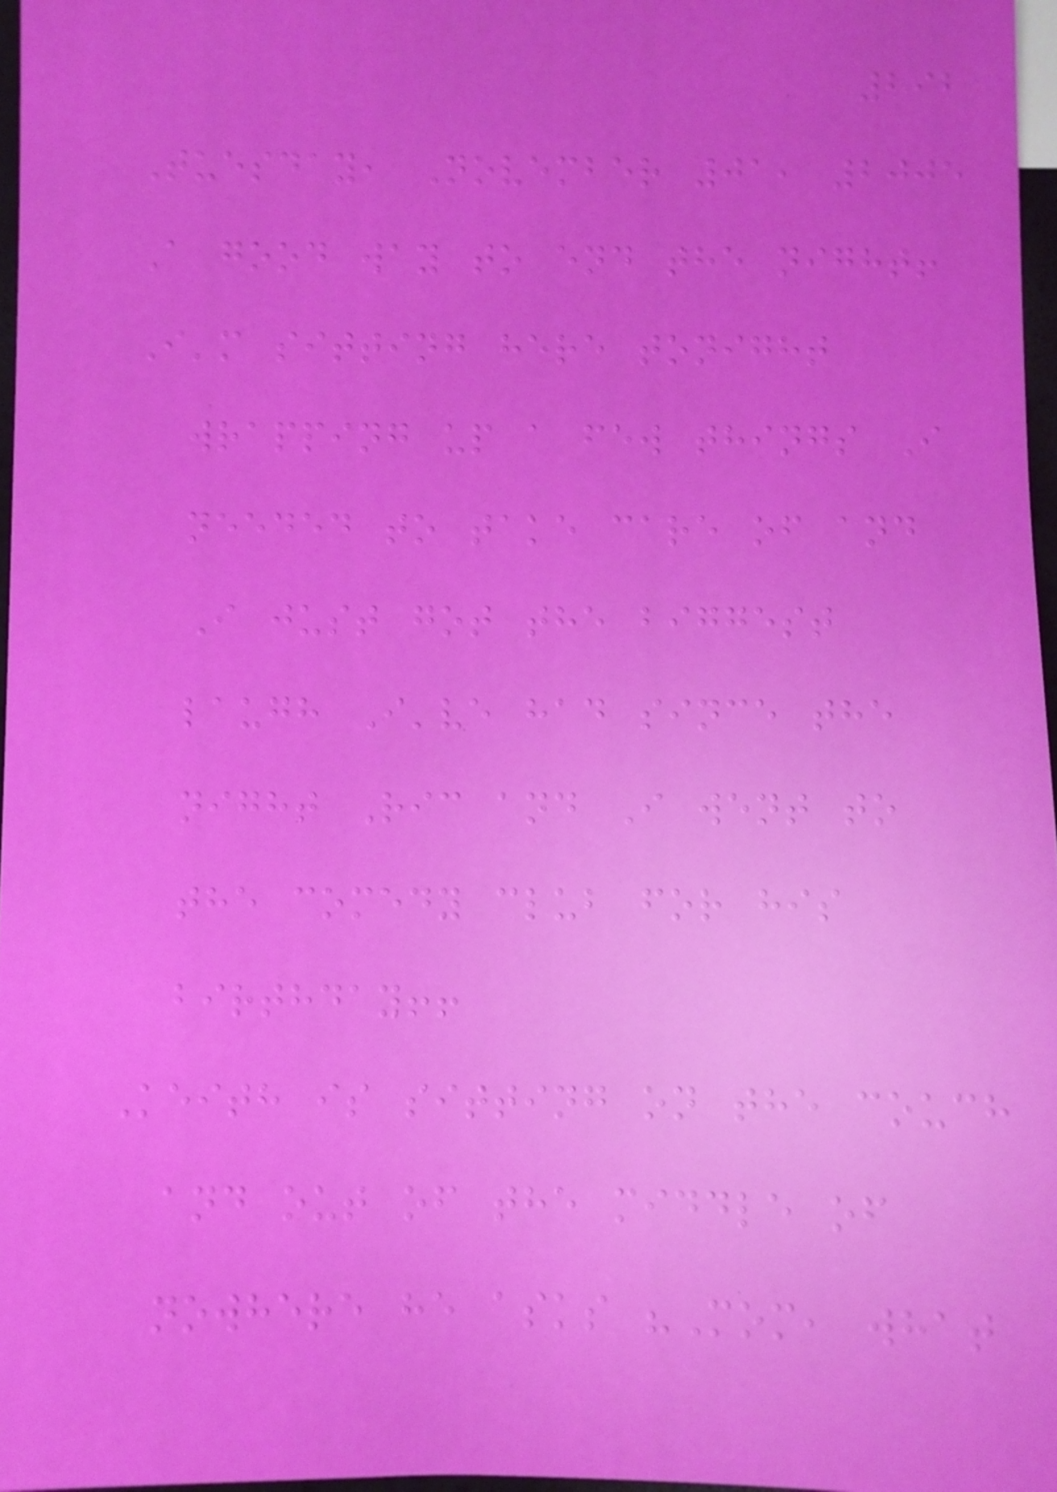292
Tuesday, November 01, 2005
A good way to end the night!
I'm sitting here tonight
wrapping up a few things I
needed to take care of and
I just got the biggest
laugh I've had since the
night Ric and I went to
the comedy club for his
birthday!!
Keith is sitting on the couch
and out of the middle of
nowhere he asks "Mom, what
